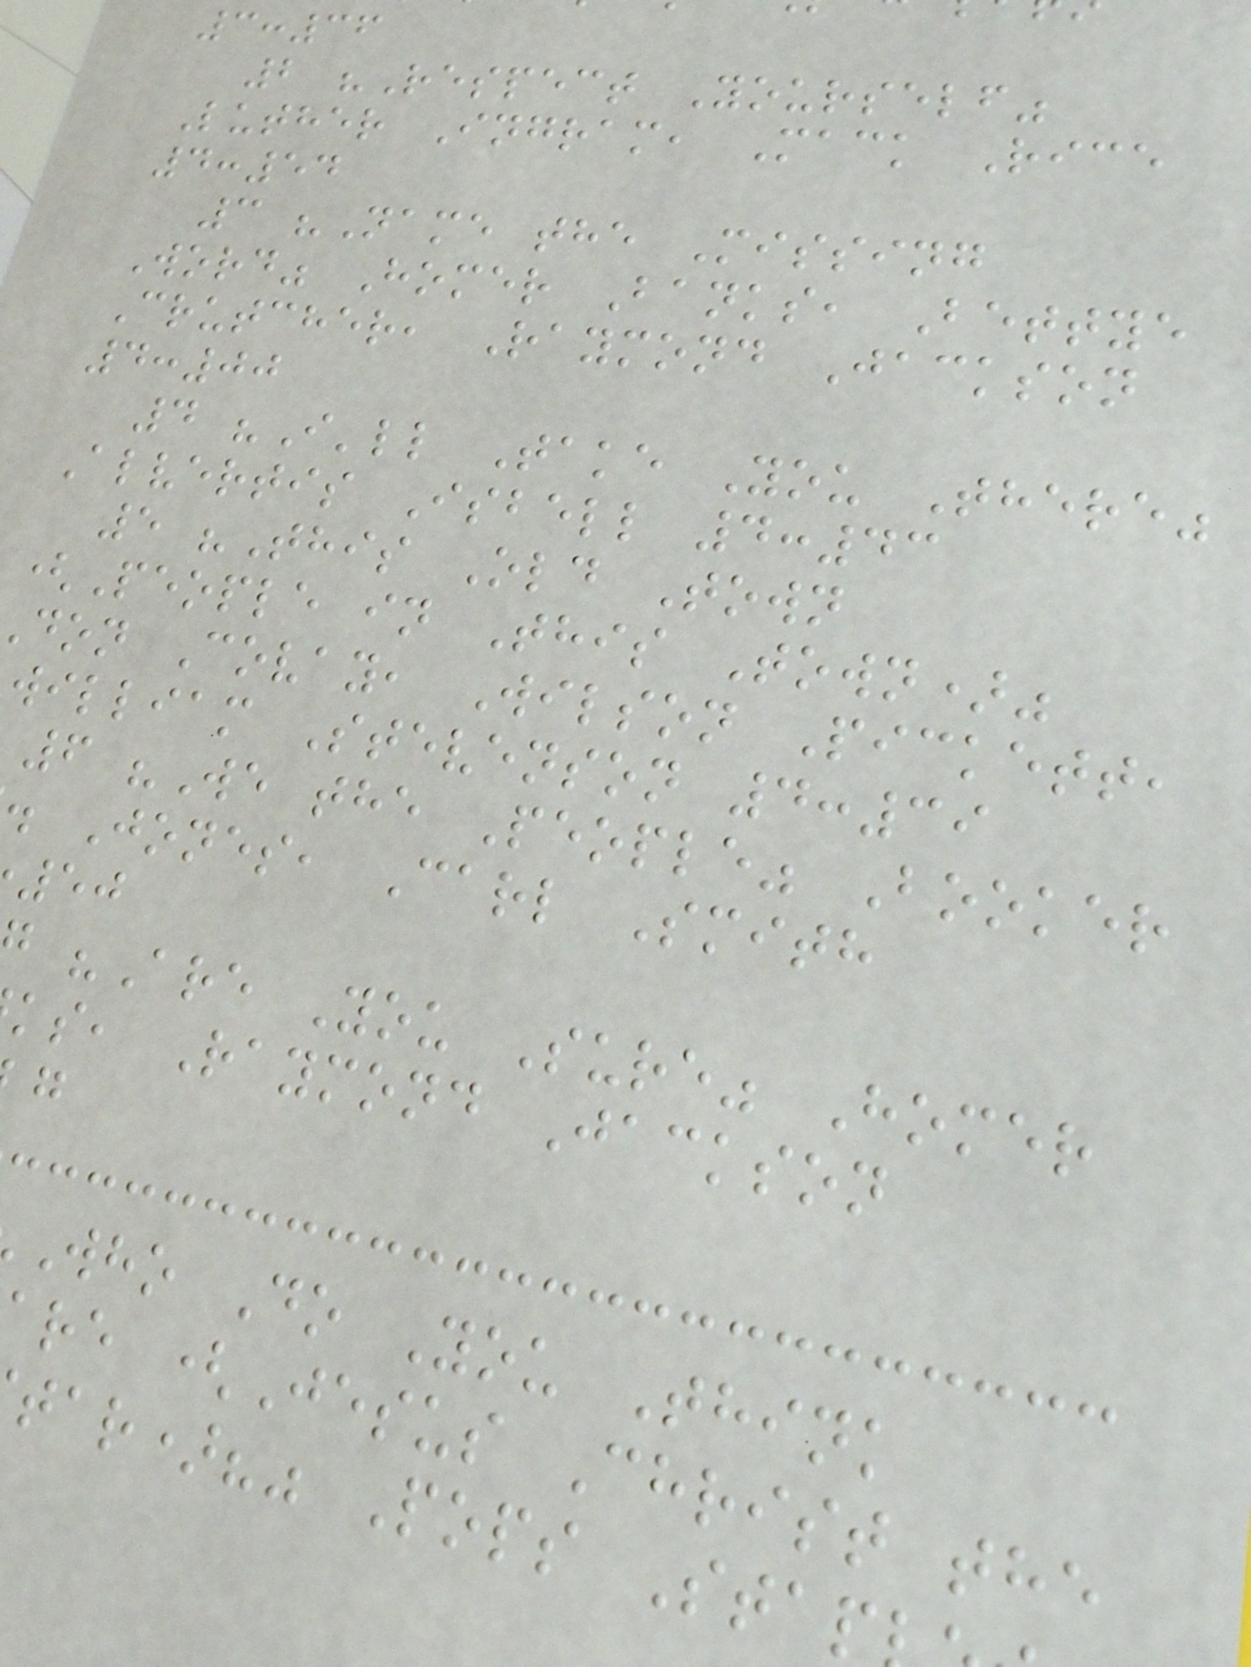3:36
2 "Respect Yourself"
Luther Ingram, Mack Rice
4:54
3 "Name the Missing
Word" Homer Banks, Bettye
Crutcher, Raymond Jackson
4:00
4 "I'll Take You There"
Alvertis Isbell 4:43
5 "This Old Town
(People in This Town)"
don Covay, Wilson Pickett,
william Stevenson 4:39
6 "We the People" Booker
. Jones, Carl Smith
"Are You Sure" Homer
ks, Raymond Jackson
Who Do You Think
re (Jesus Christ the
tar)?" Pops Stap
